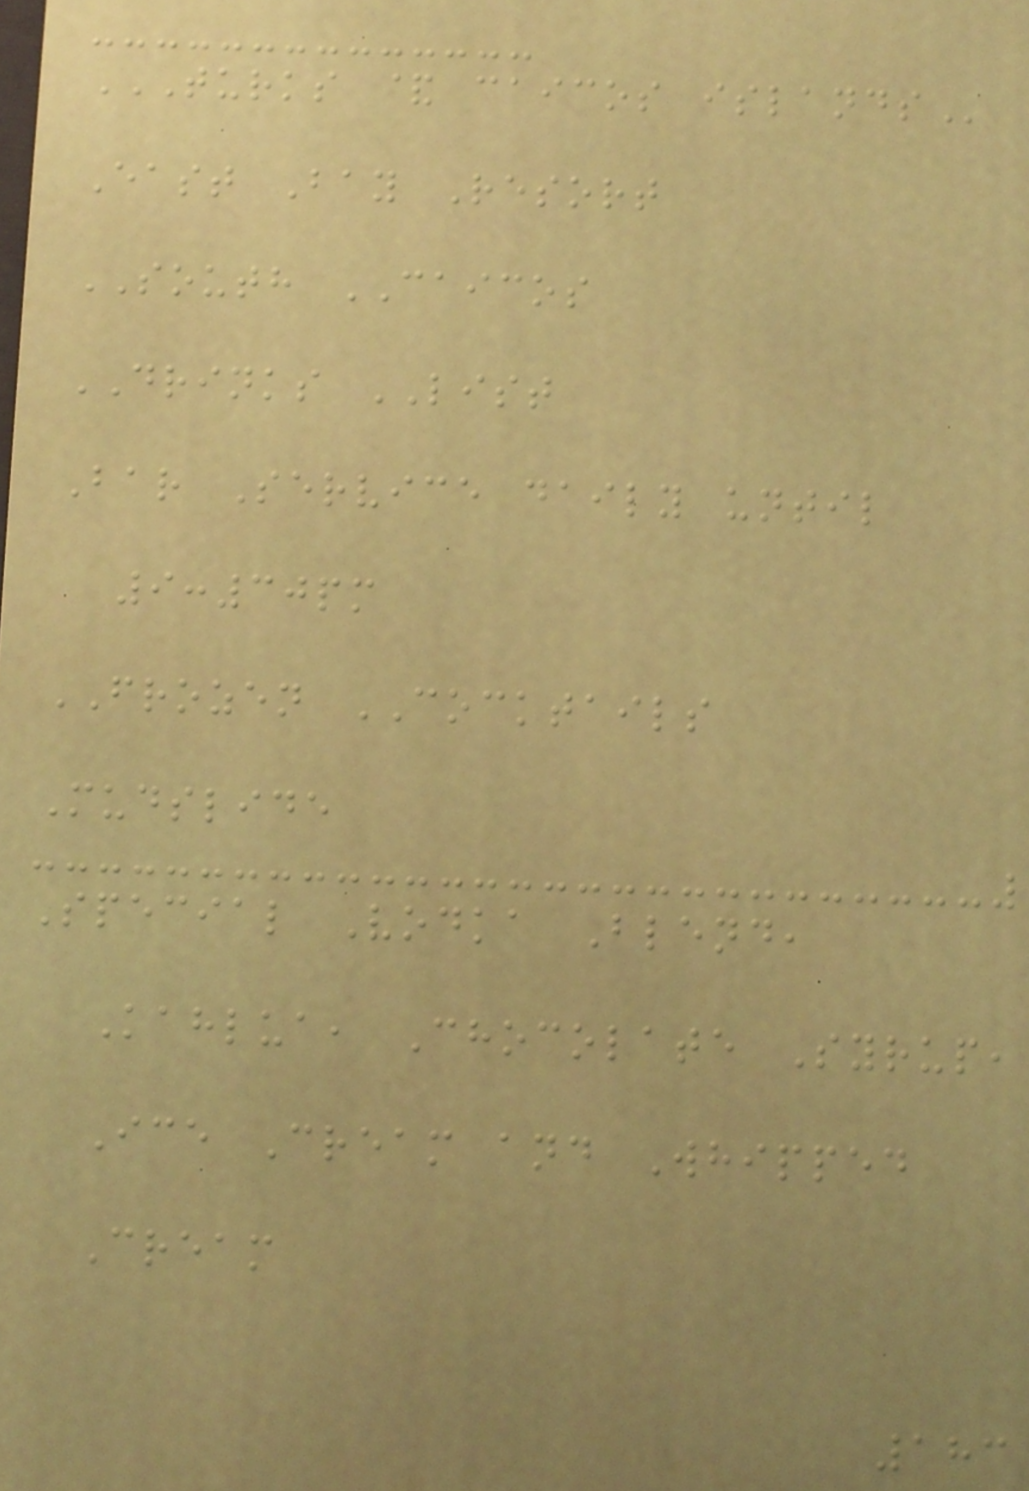TURKS & CAICOS ISLANDS
East Bay Resort
SOUTH CAICOS
DRINKS LIST
Bar Service daily until
9:30pm
FROZEN COCKTAILS
Mudslide
Special Vodka Blend,
Kahlua, Chocolate Syrup,
Ice Cream and Whipped
Cream
183
